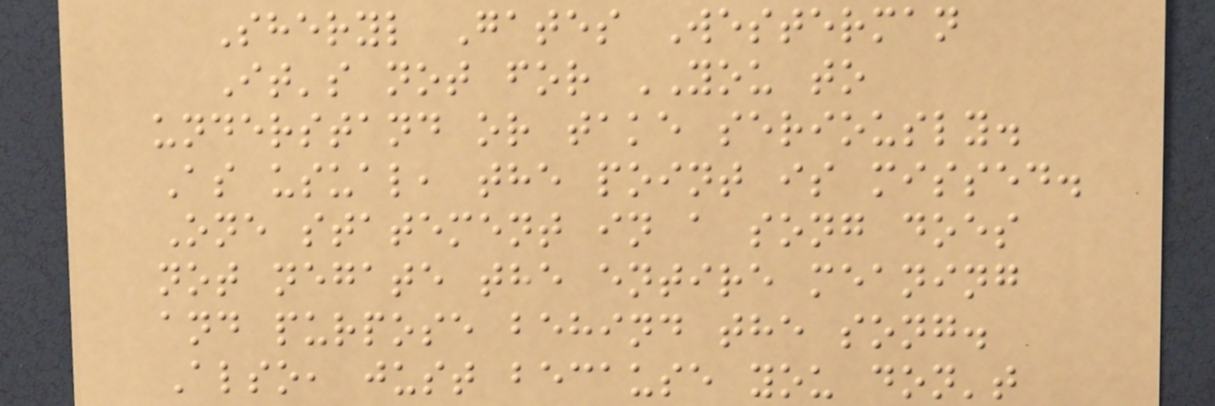Sheryl Gates Westerman
It's not for YOU to
understand or take seriously.
As usual, the point is missed.
One statement in a song does
not negate the entire meaning
and purpose behind the song.
Also, just because you don't
